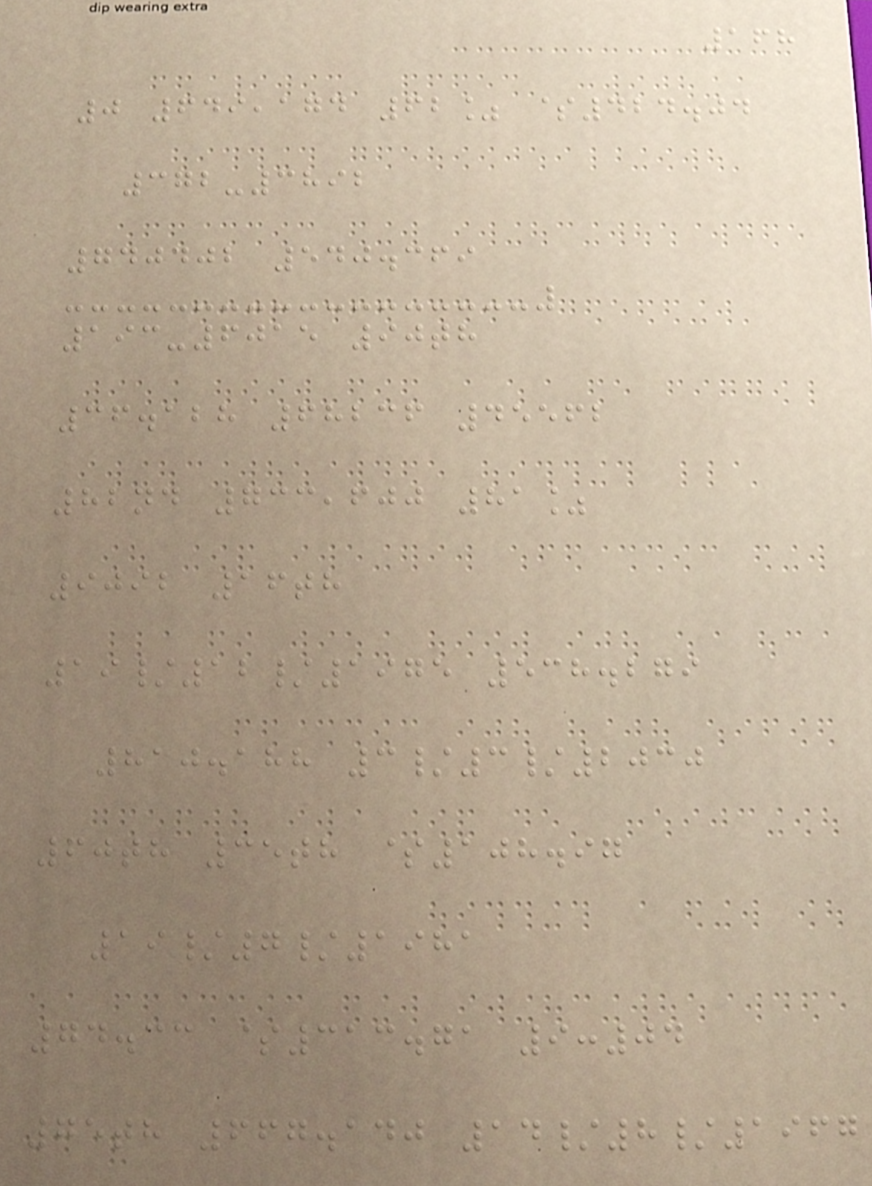168
0 649,174 62% $424.04
372-3892
740402 540.369
193-6015 90th
36.128 68236 45562
82nd 733,600 81%
9092 16th
19/12/1975 538.279
810.188 3/3/2030
60th 35th $108.97
19/7/1981
74.33 $313.71 9:04
75th 667.140 14/8/1967
